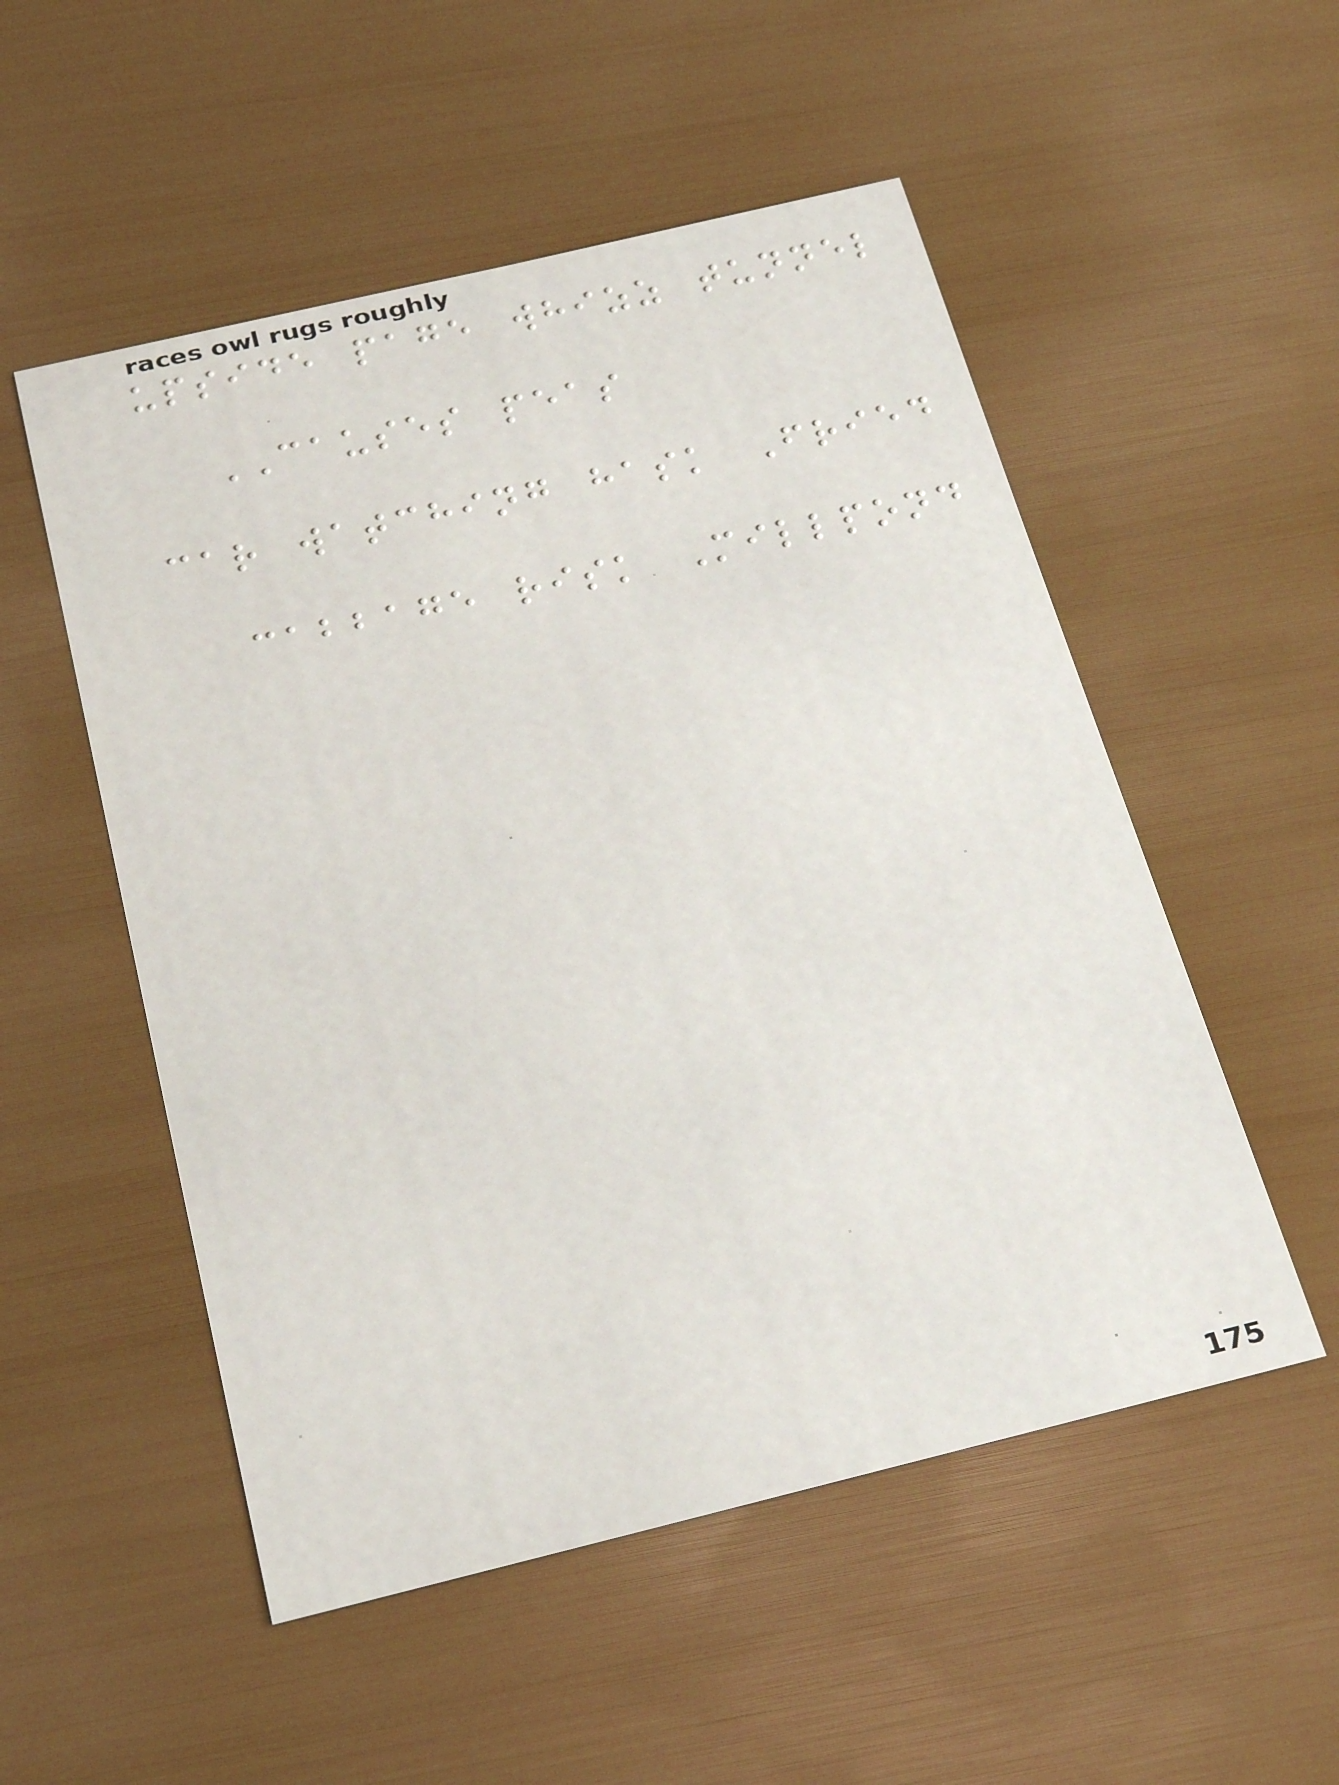upside page whizz tunnel
CAUSES peas
car watching hask Fried
cabbage risk Millpond
